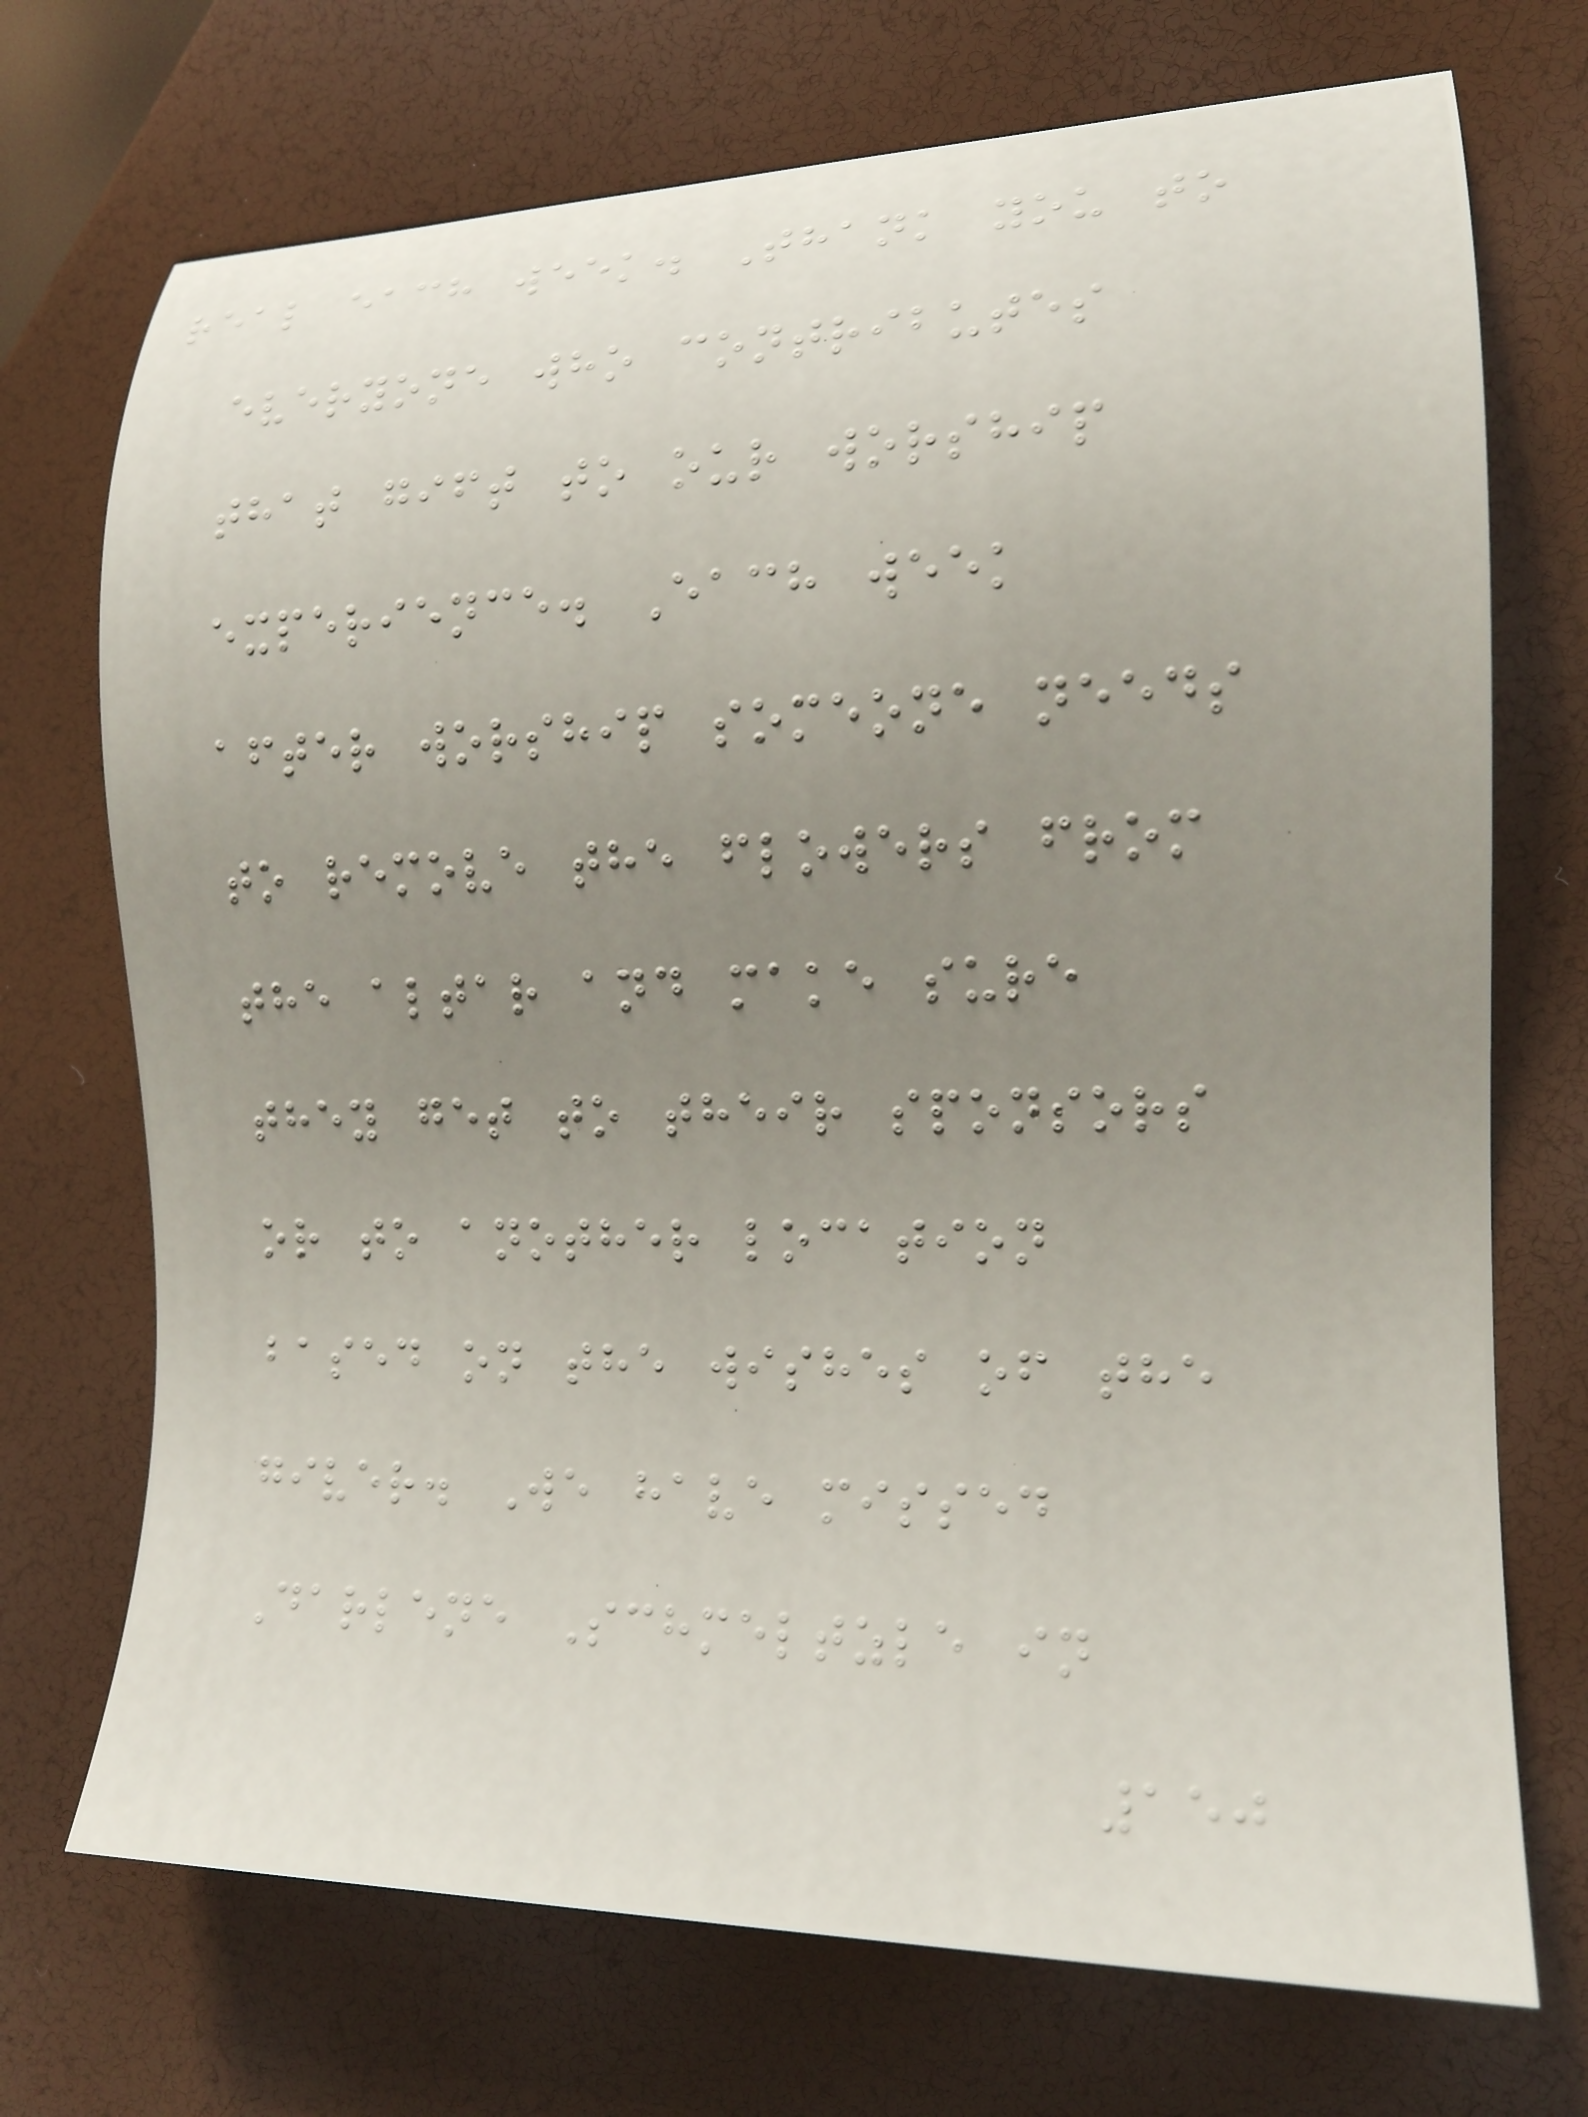real each week. Thank you to
everyone who contributes
that gift to our worship
experience. Each week
after worship someone needs
to remove the flowers from
the altar and make sure
they get to their sponsors
or to another location
based on the wishes of the
giver. We have missed
Darlene Schmeltzle in
150
